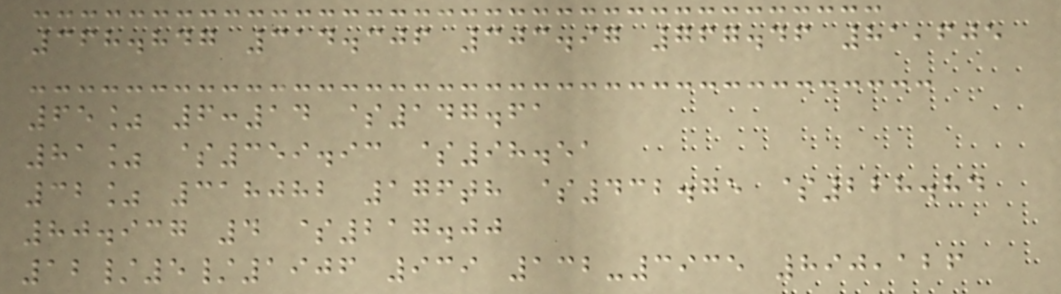368.847 314.306 303.97 767.46 81,605
65% 6:14 $147.61
81% $359.93 $98.51
32% 318082 176th $432.75 $228.84
80.937 4 $217.00
12/5/1906 939 132-3935 890,126
